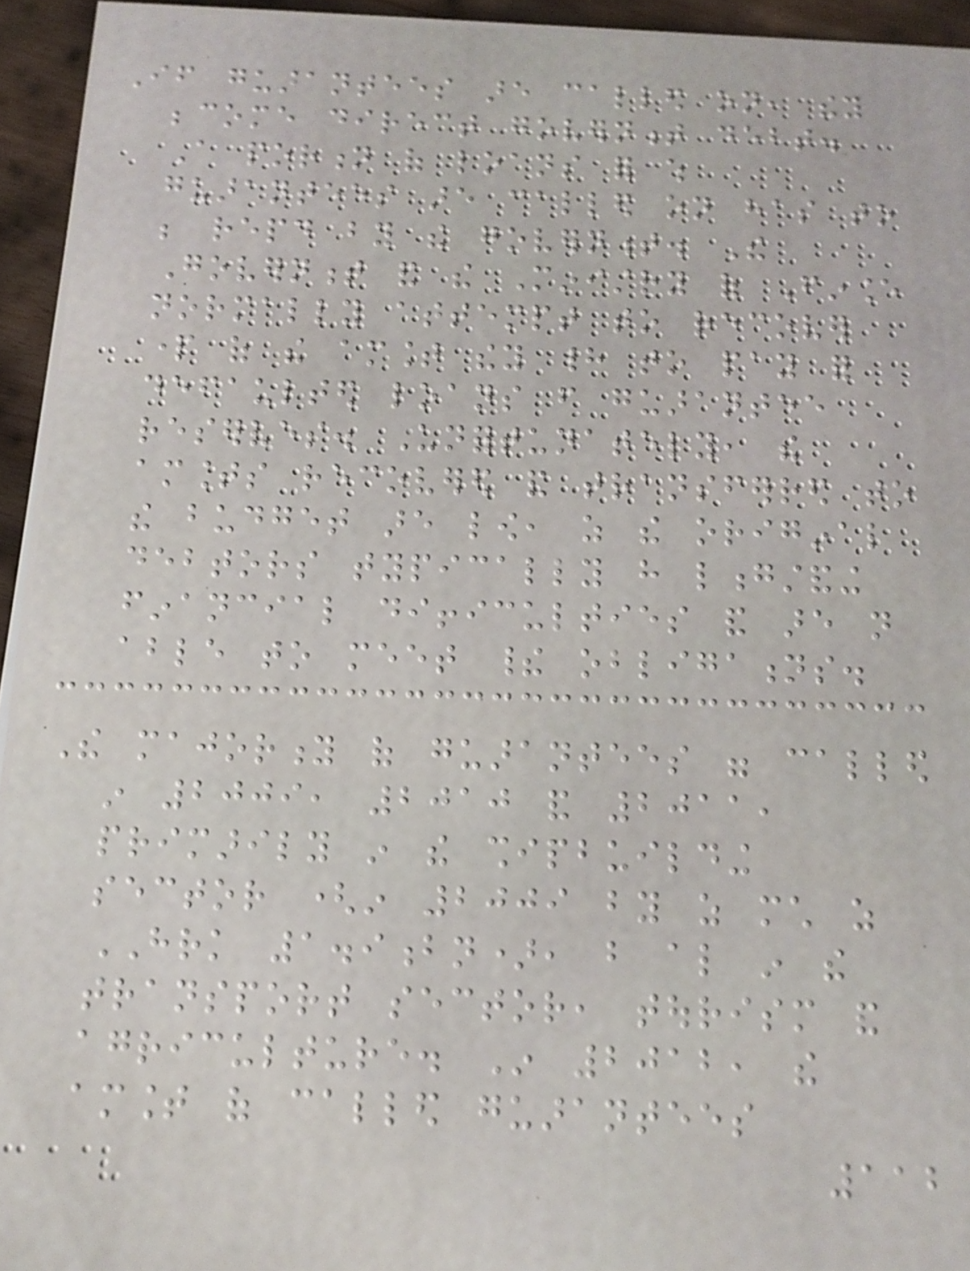If guarantees are called on, they
become direct government debt.
A portion of loans for which
guarantees are called on has to
be repaid by the government. The
Government and the Ministry of Finance
normally attempt to recover
part of the amount they had to pay for
defaulted loans from guarantee
reserves. Unfortunately, the
amounts recovered and transferred to
the budget are low, as the original
debtors typically have longstanding
financial difficulties and are not
able to meet their obligations.
The majority of guarantees were called
in 2009, 2010 and 2011,
primarily in the shipbuilding
sector (in 2009 by as much as
HRK 1.9bn), but also in the
transport sector, tourism and
agriculture. In 2012, the
amount of called guarantees
112
